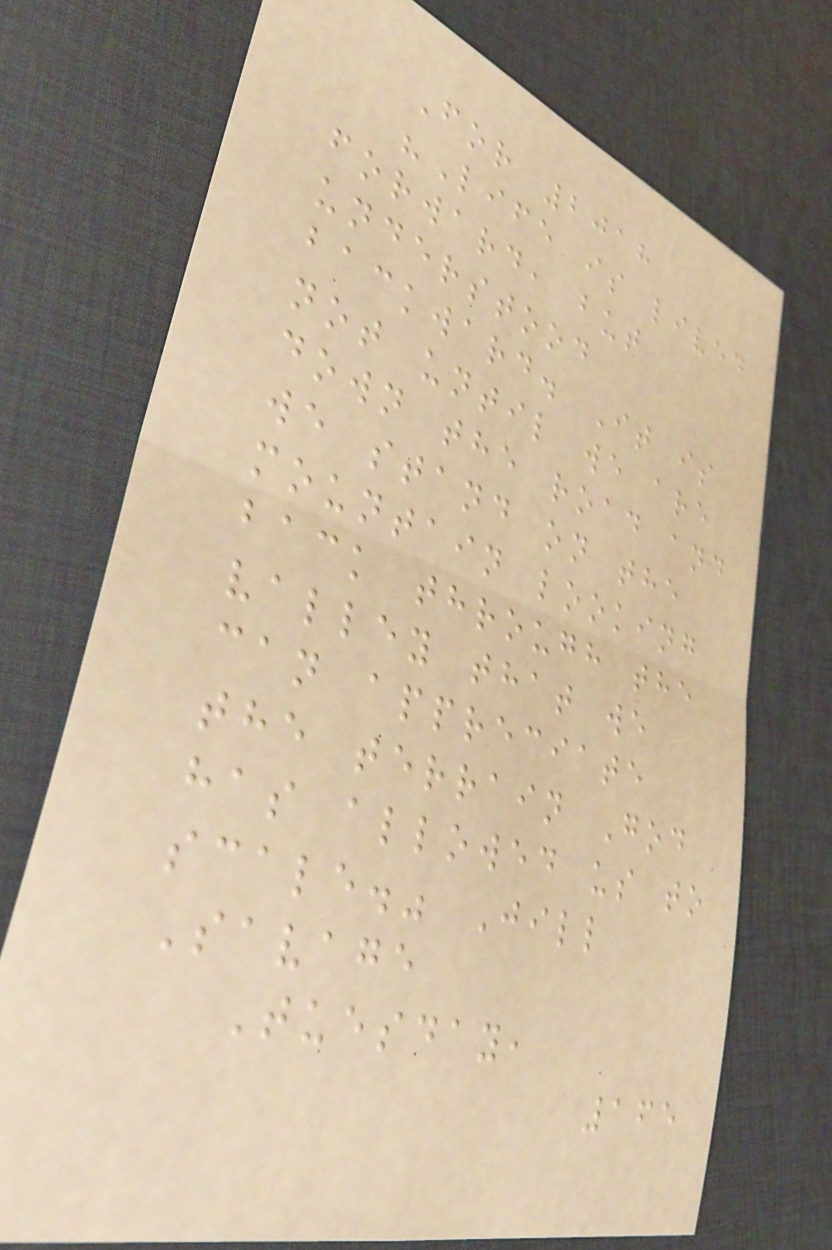For 2018
"Life is lived
forward, but
understood
backward. It is
not until we are
down the road and
we stand on the
mountain looking
back through the
valley that we
can appreciate
the terrain God
has allowed us to
scale." Jill
Savage
Tuesday,
165
